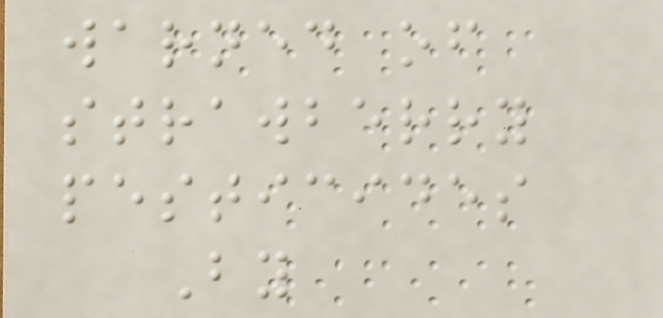warned of
strawberry
pesticides
By
